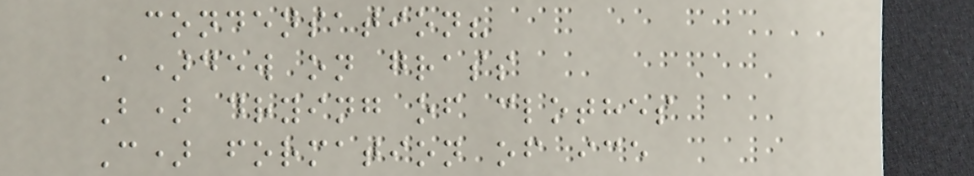condensation?
A)dew on grass
B) drying of clothes
C) formation of ice
